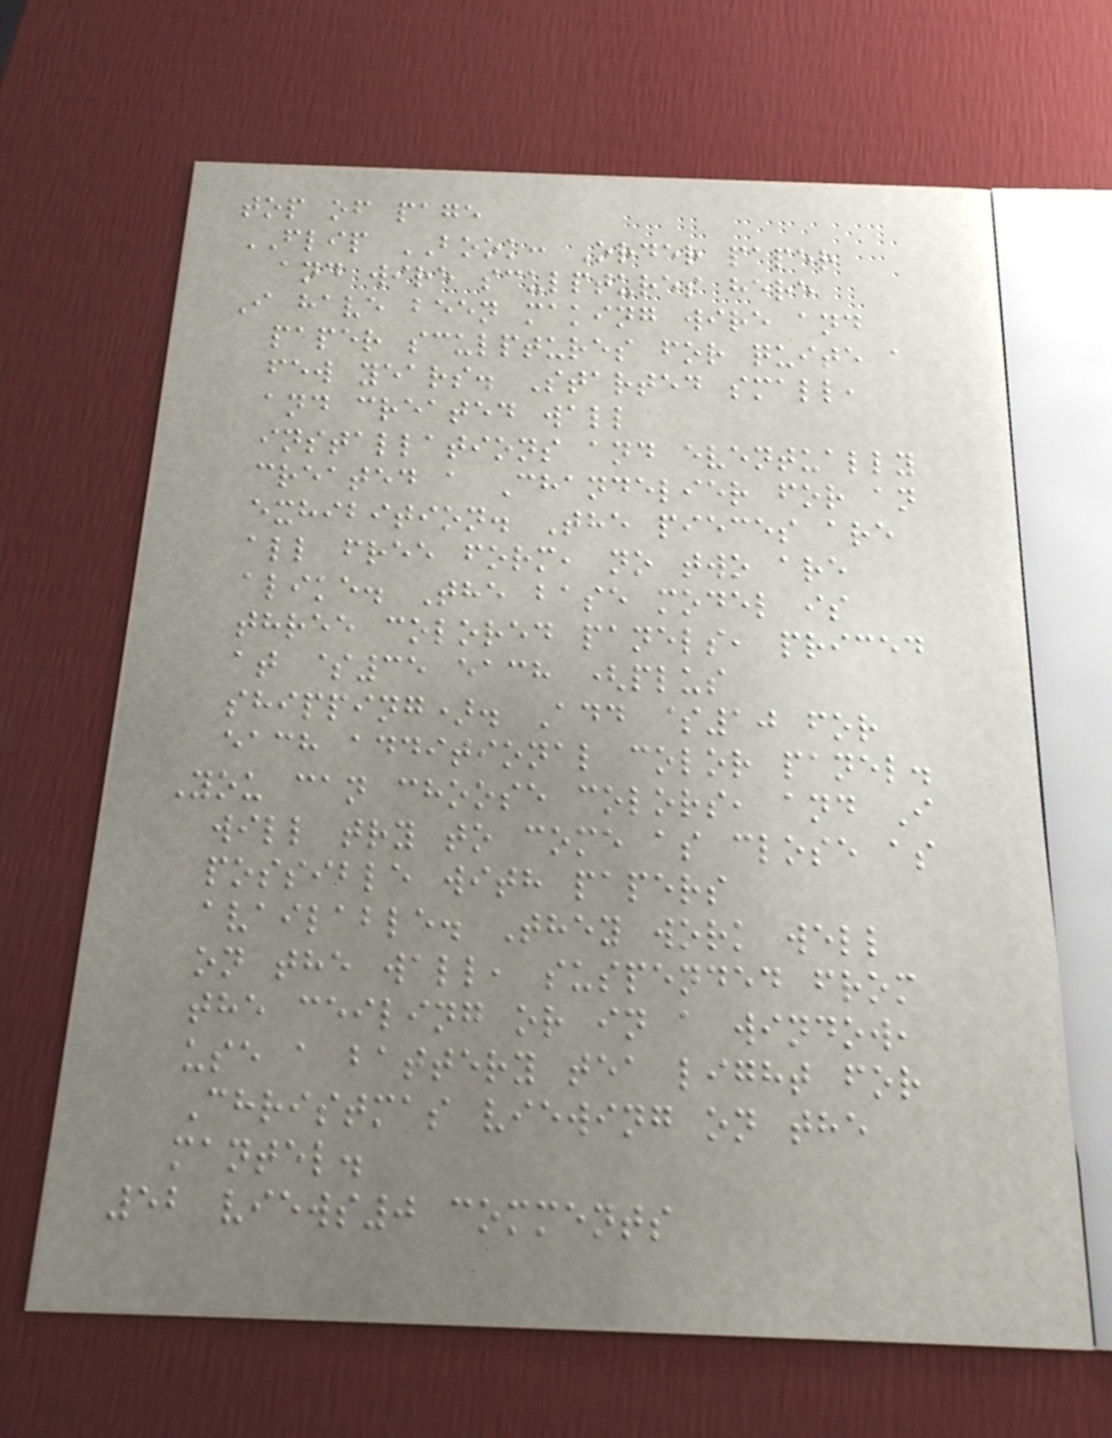top of page
FLIP BOOK: Order paper
and wire sculptures here
I have been making wire and
paper sculptures for quite a
few years. Started small,
and created wall
installations and eventually
created a Chandelier for an
exhibition. The pieces are
all free form, no two are
alike. The base model is
three colored panels, priced
at $35 each (plus
shipping). Add $10 for
each additional color panel.
You can choose colors, and I
will try to come as close as
possible with papers
available. They work well
on the wall, suspended from
the ceiling or in a window,
use a battery tea light for
Christmas viewing on the
mantel.
52 views0 comments
